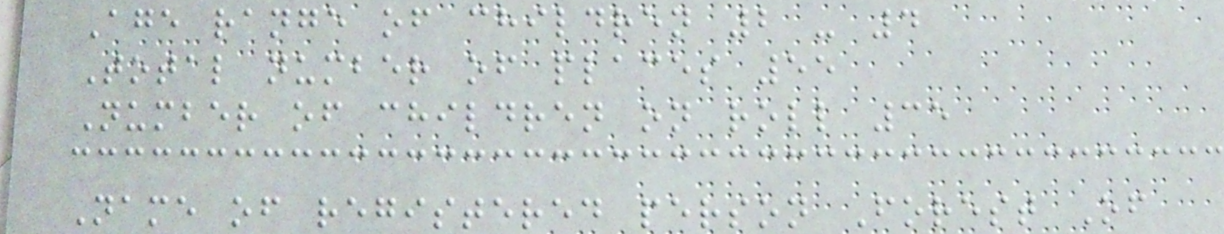Age range of children 2 - 4
Total number of places 55
Number of children on roll 35
Name of registered person Forest Of
